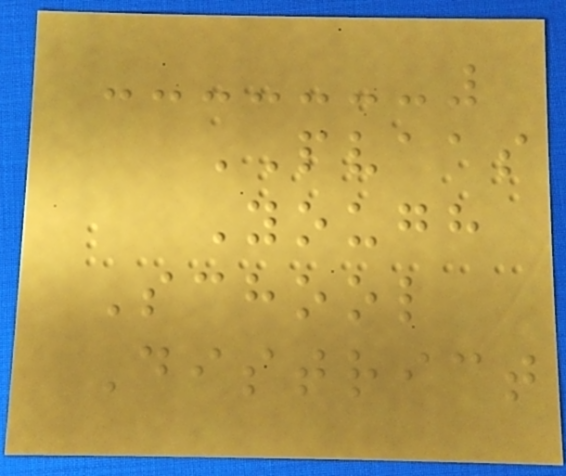PVAAS
Yough
School
District
